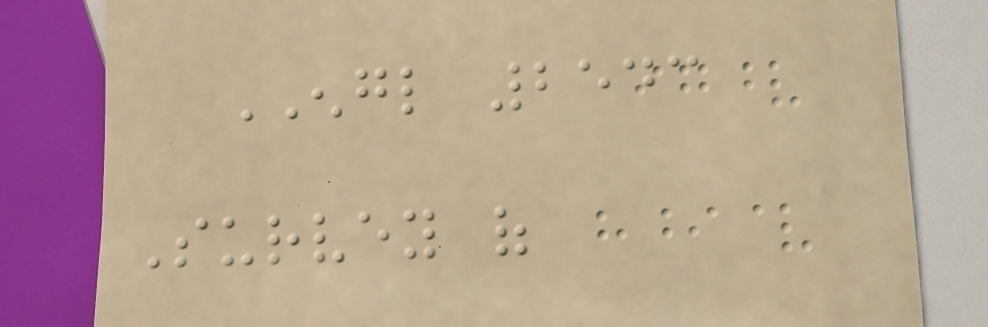ENGL 2543
Survey of
